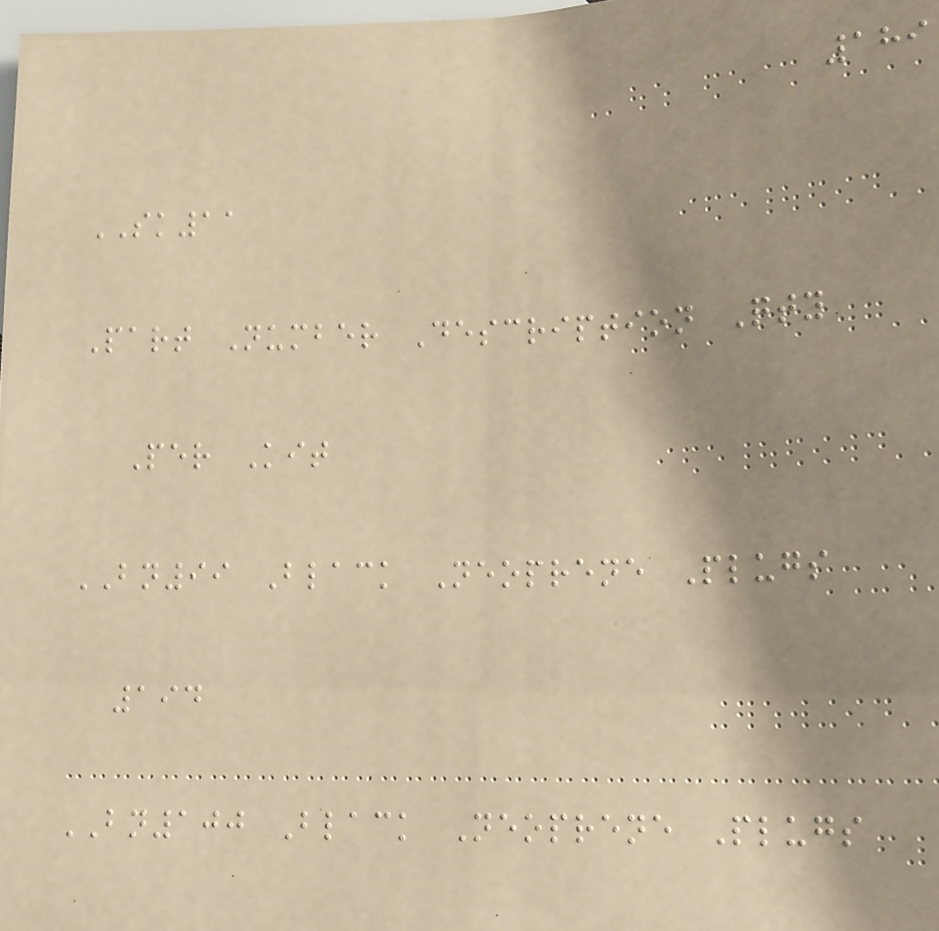189
SK11
Part Number Description Qty
Per Kit
BN99 Black Neoprene Plugs
194
BN100 Black Neoprene Plugs
